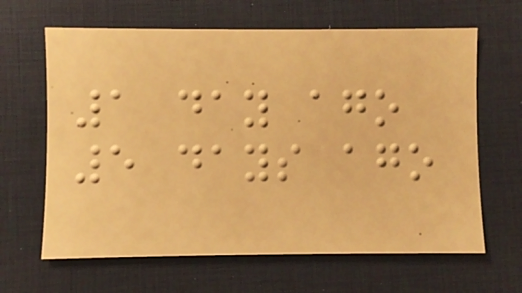1 day ago
5 days ago
